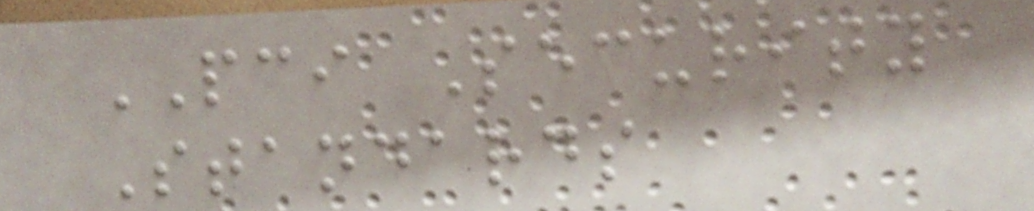PCI Security
Standards
